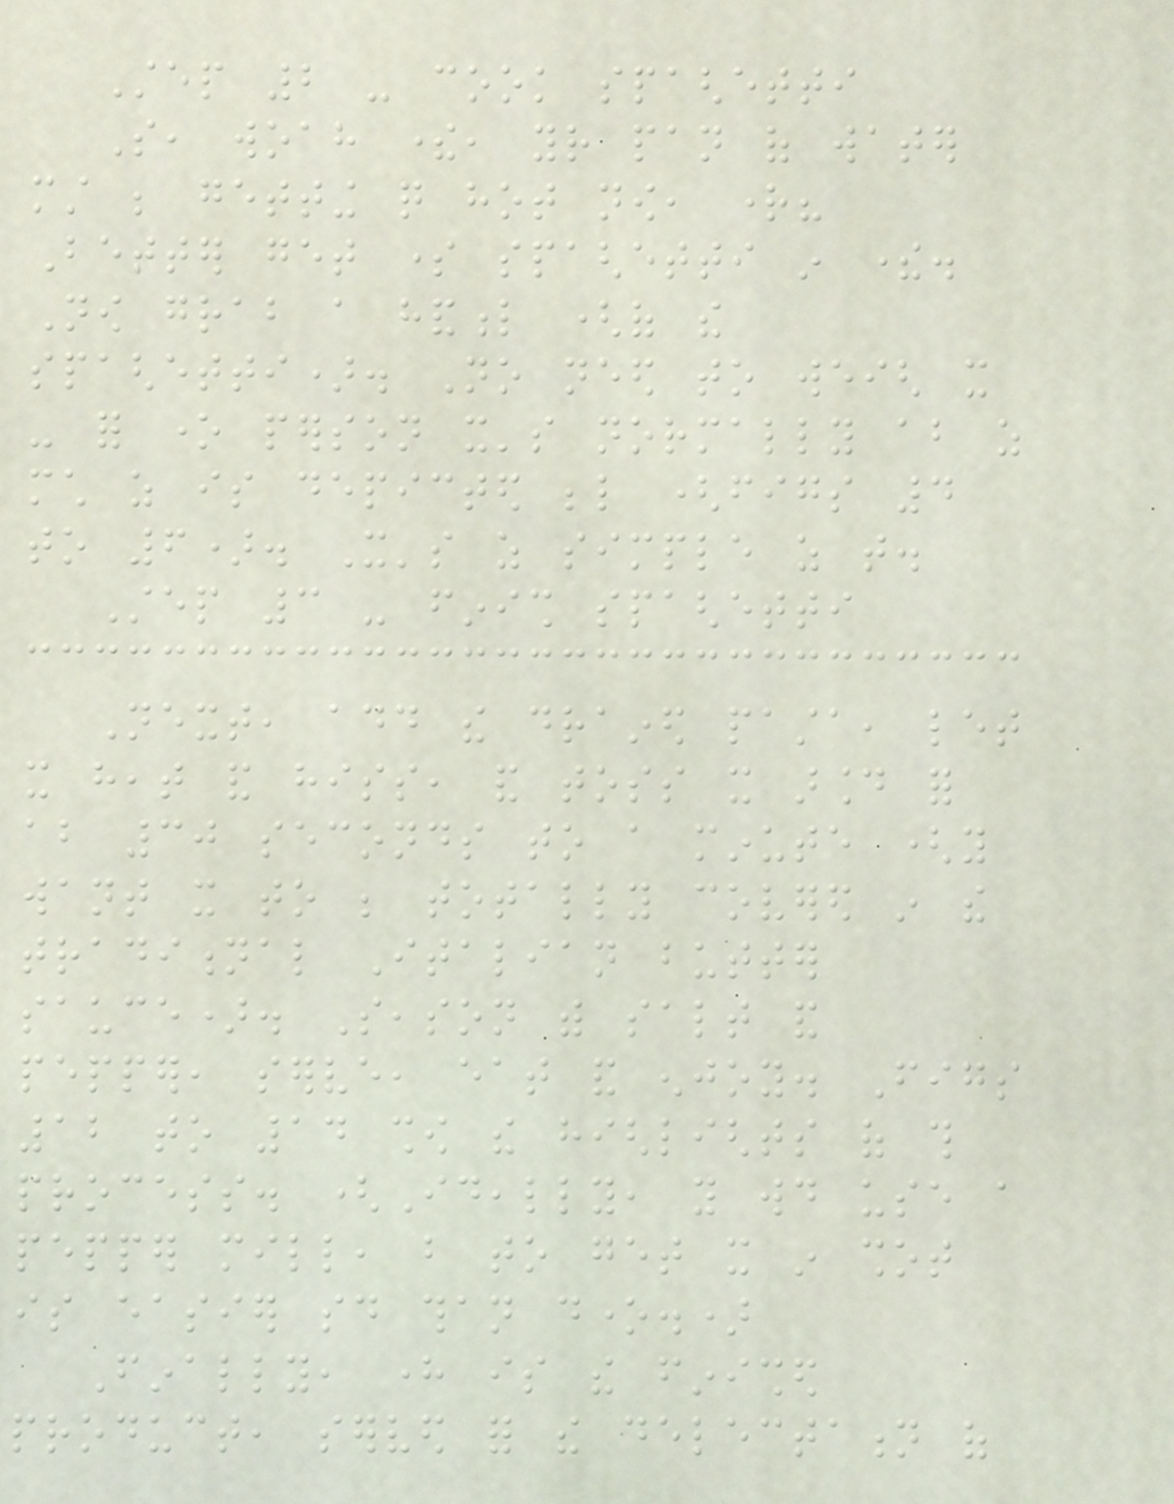Step 2 - cook spaghetti
So, woah there, your pan of water
must be getting quite hot now, right?
Better get some spaghetti in there.
Now grab a handful (of the
spaghetti). No need to weigh it
- for one person it's normally about as
much as is depicted below (figs 4
to 6). It's as simple as that.
Step 3 - finish spaghetti
Next, add the drained pasta, let
it heat and hiss, and toss it around for
about 30 seconds to a minute (you
want it to be totally covered in the
traditional Italian butter
sauce). Season with salt and
pepper, serve, eat and enjoy. Figs
12 to 14 show the highlights of this
process. (Ideally, you would use a
pepper mill, but to get it in shot
is easier said than done.)
Finally, here is the finished
product, served for the delectation of
